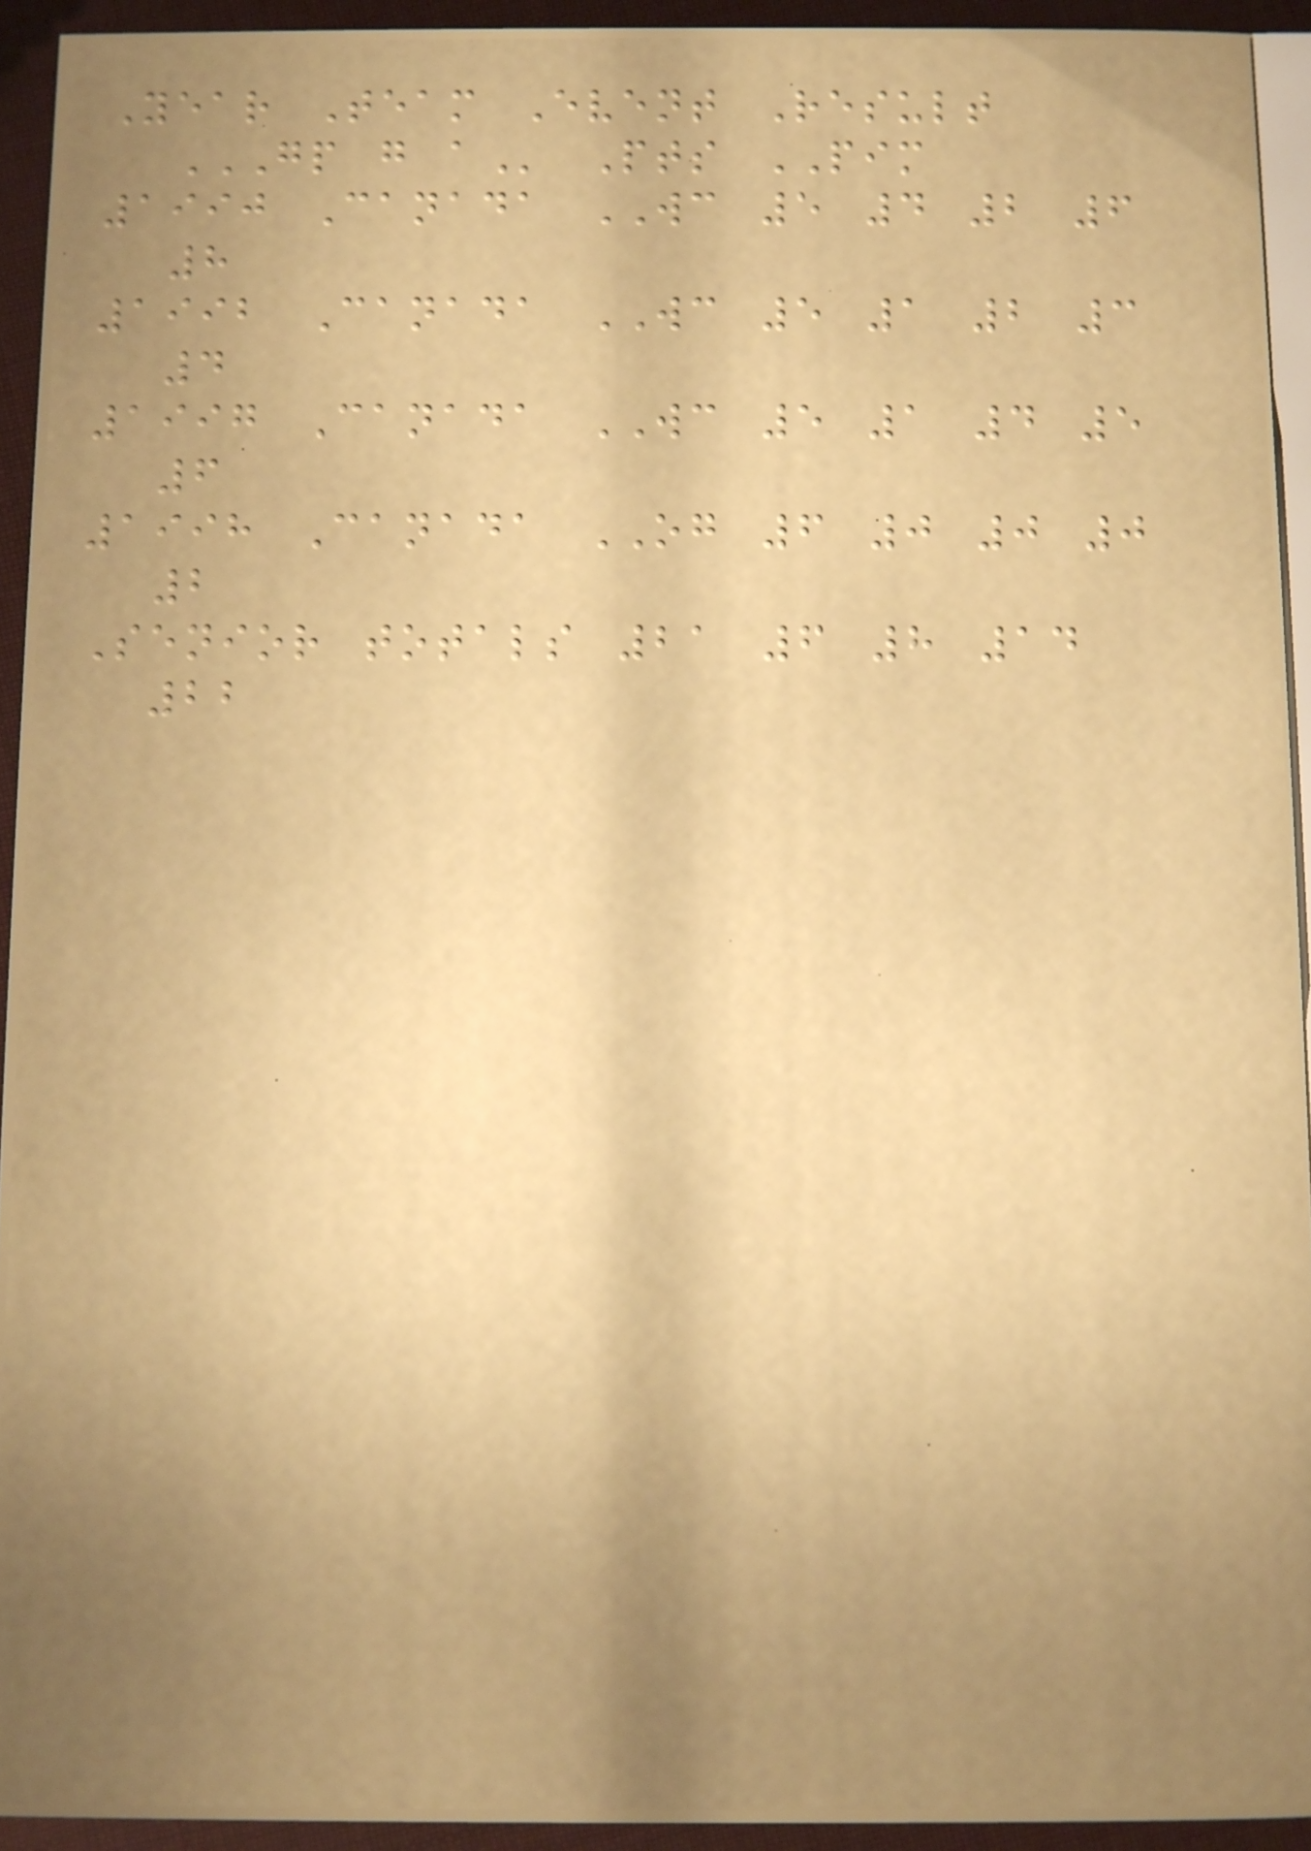Year Team Event Result
GP G A Pts PIM
1990 Canada WC 5 4 2 6
8
1992 Canada WC 5 1 2 3
4
1997 Canada WC 5 1 4 5
6
1998 Canada OG 6 0 0 0
2
Senior totals 21 6 8 14
22
